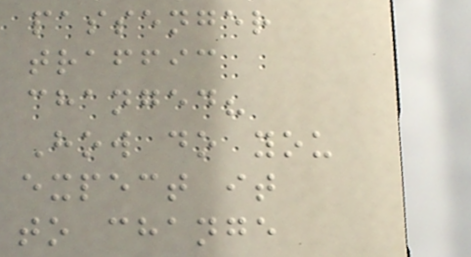passenger
traffic
changed?
How do you
expect it
to change
